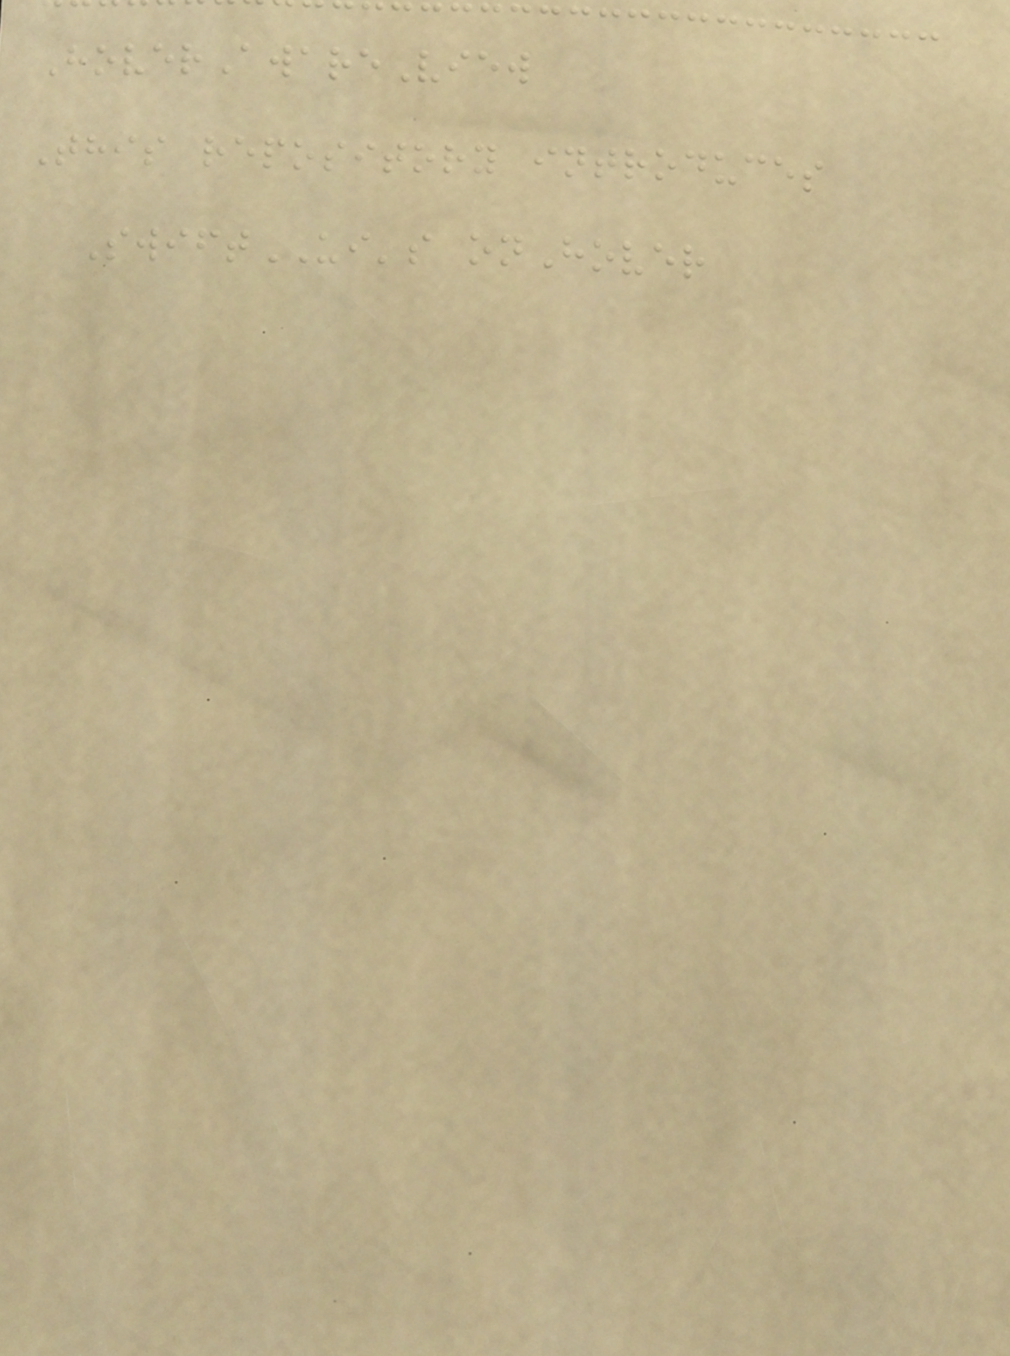HoverAwareView
This repository introduces
SwiftUI's onHover
